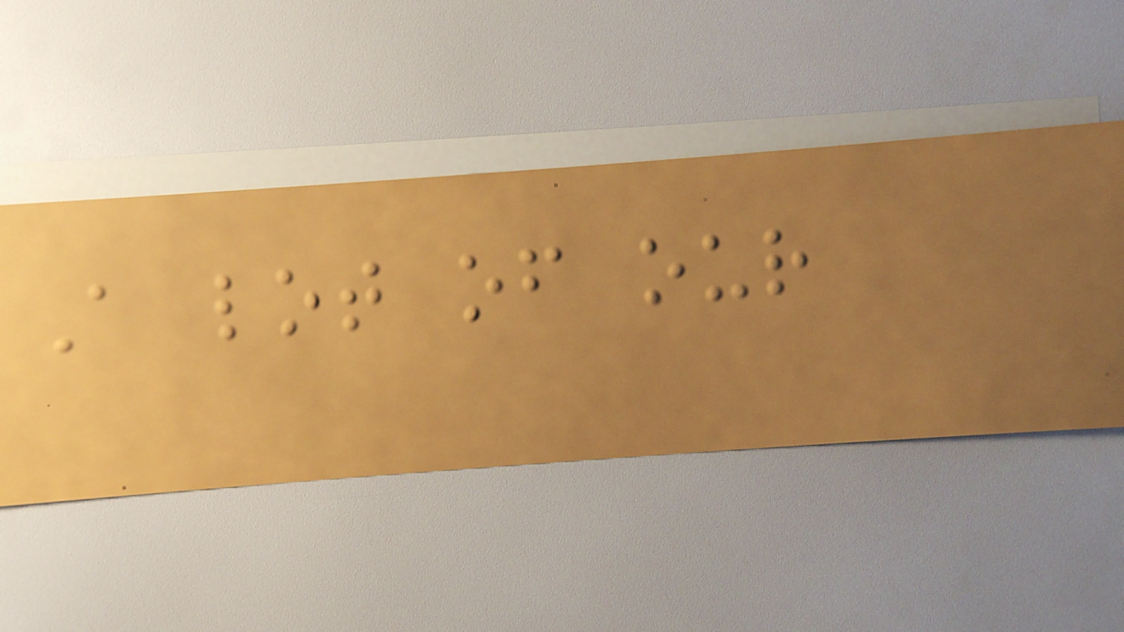A lot of our
